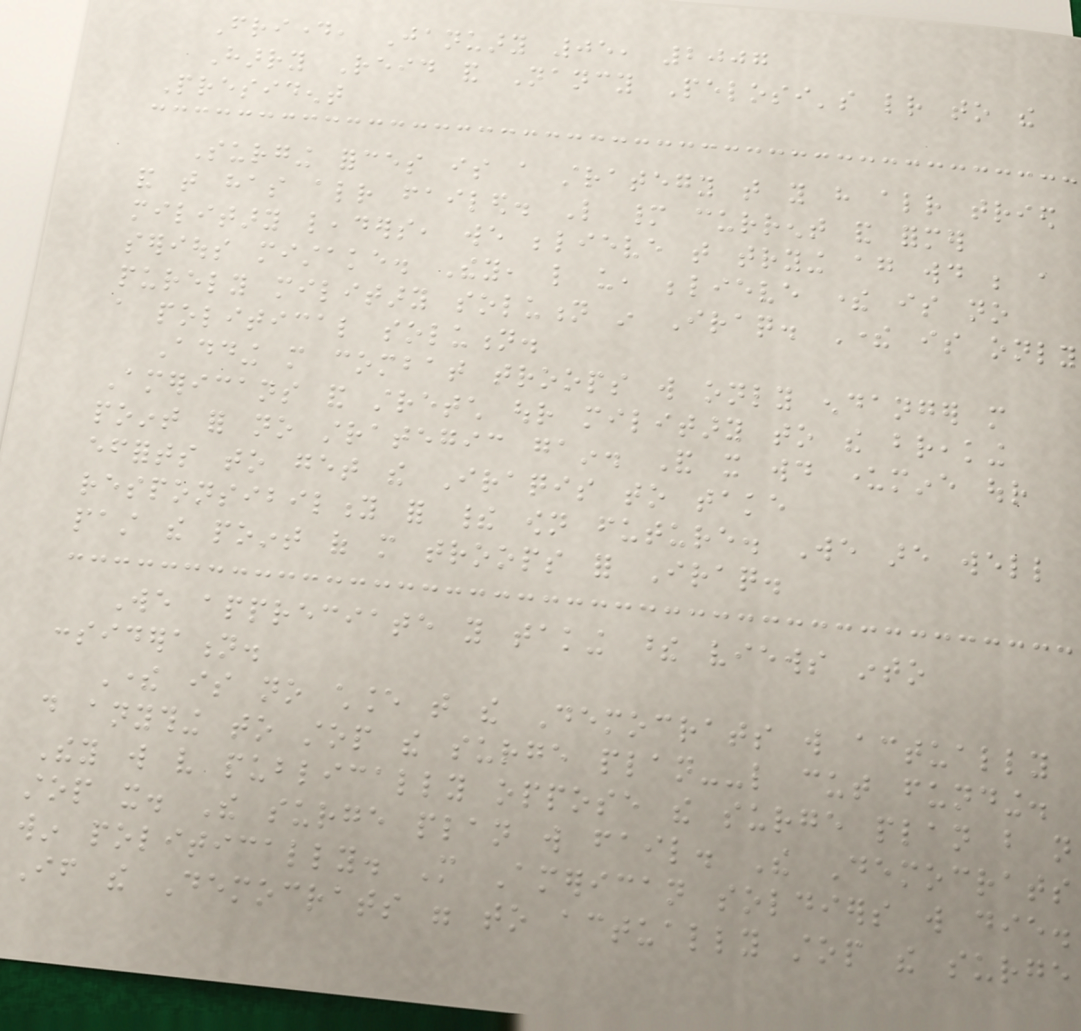Friday, January 05, 2007
Harry Reid and Nancy Pelosi's letter to the
President
Surging forces is a strategy that you have already tried
and that has already failed. Like many current and former
military leaders, we believe that trying again would be a
serious mistake. They, like us, believe there is no
purely military solution in Iraq. There is only
a political solution.
Adding more combat troops will only endanger more
Americans and stretch our military to the breaking
point for no strategic gain. And it would undermine our
efforts to get the Iraqis to take
responsibility for their own future. We are well
past the point of more troops for Iraq.
We appreciate you taking these views into
consideration.
There is no chance that the Democrats will actually
do anything to stop the surge plan--like cut funding.
They will very publically oppose the surge plan but not
stop it. The surge plan will fail. The Democrats
win politically. More American soldiers will die.
If the Democrats were to actually stop the surge
